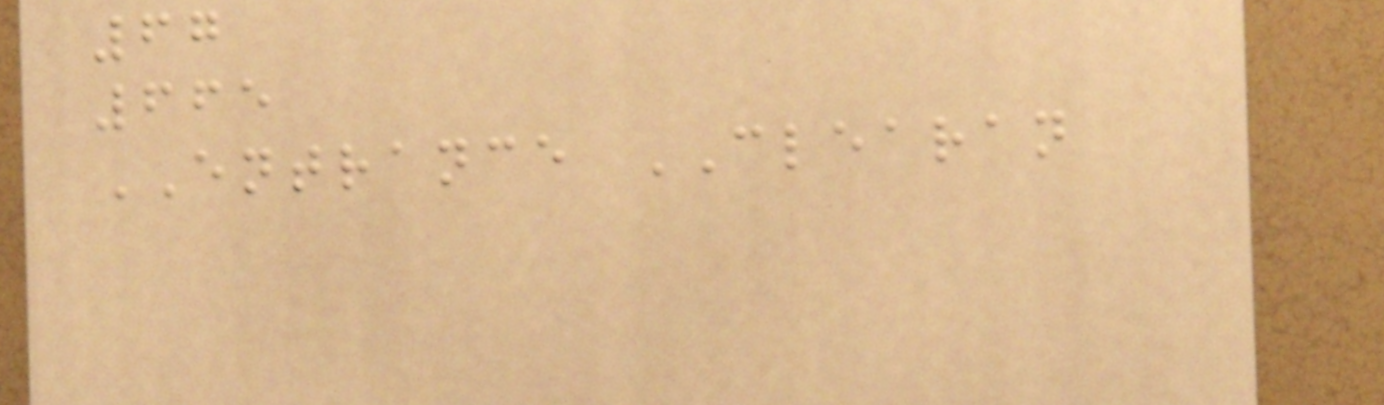67
665
ENTRANCE CLEARAN
